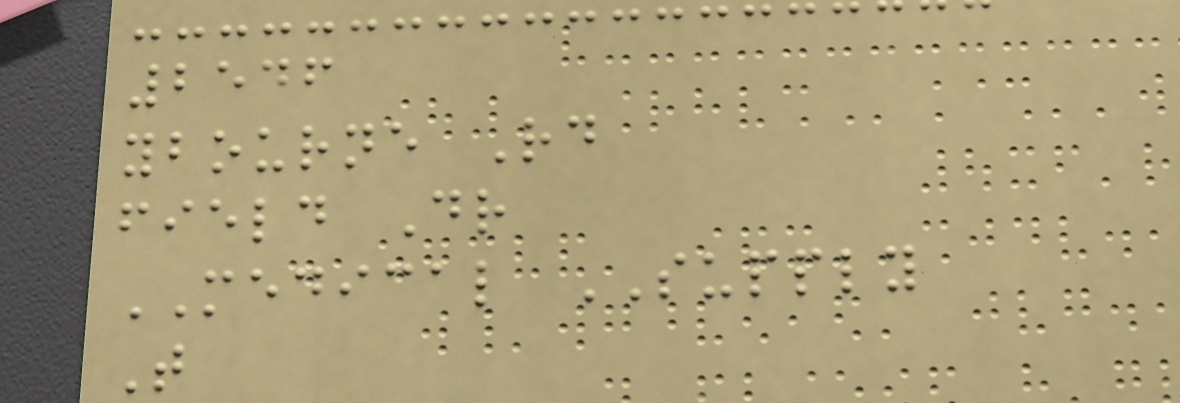2546
ybourne Rd
field Dr
MEDICAL SUPPLY
T
